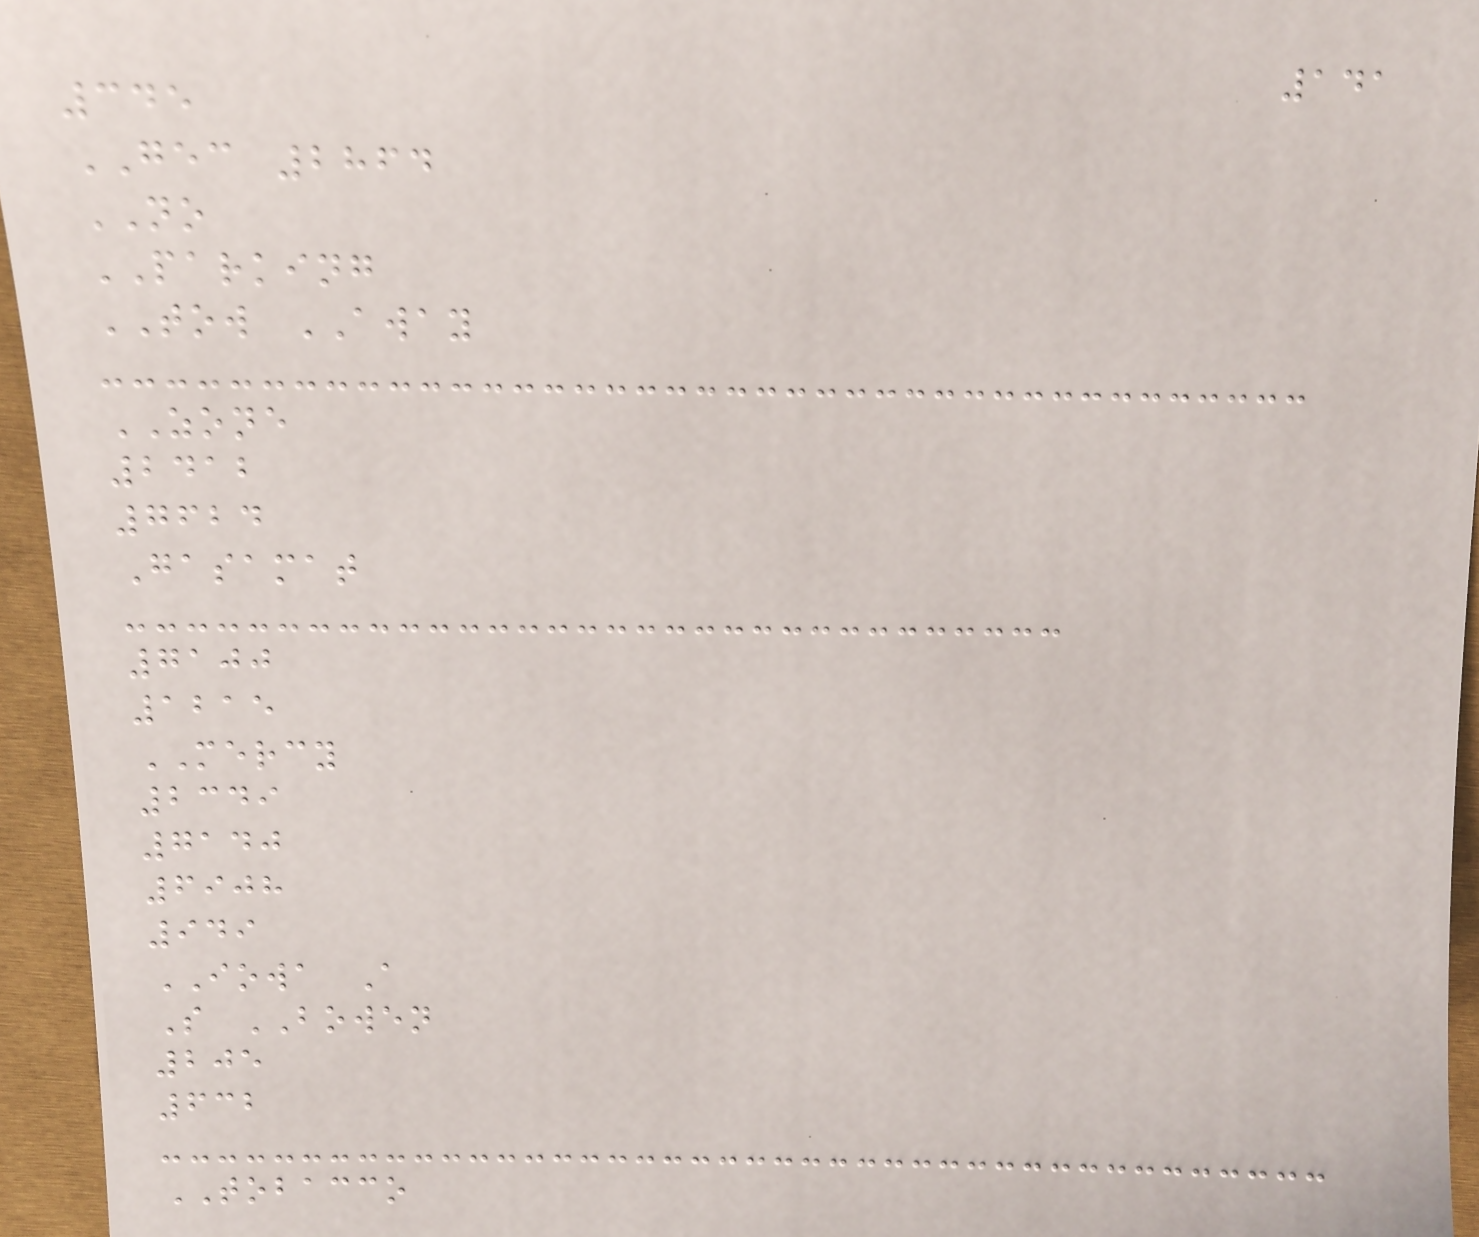141
345
GEC 2864
NO
PARKING
TOW AWAY
ZONE
2412
7624
Gasamat
7100
1215
MERCY
2349
7140
6908
949
IOWA A
S BOWEN
205
632
TOBACCO
